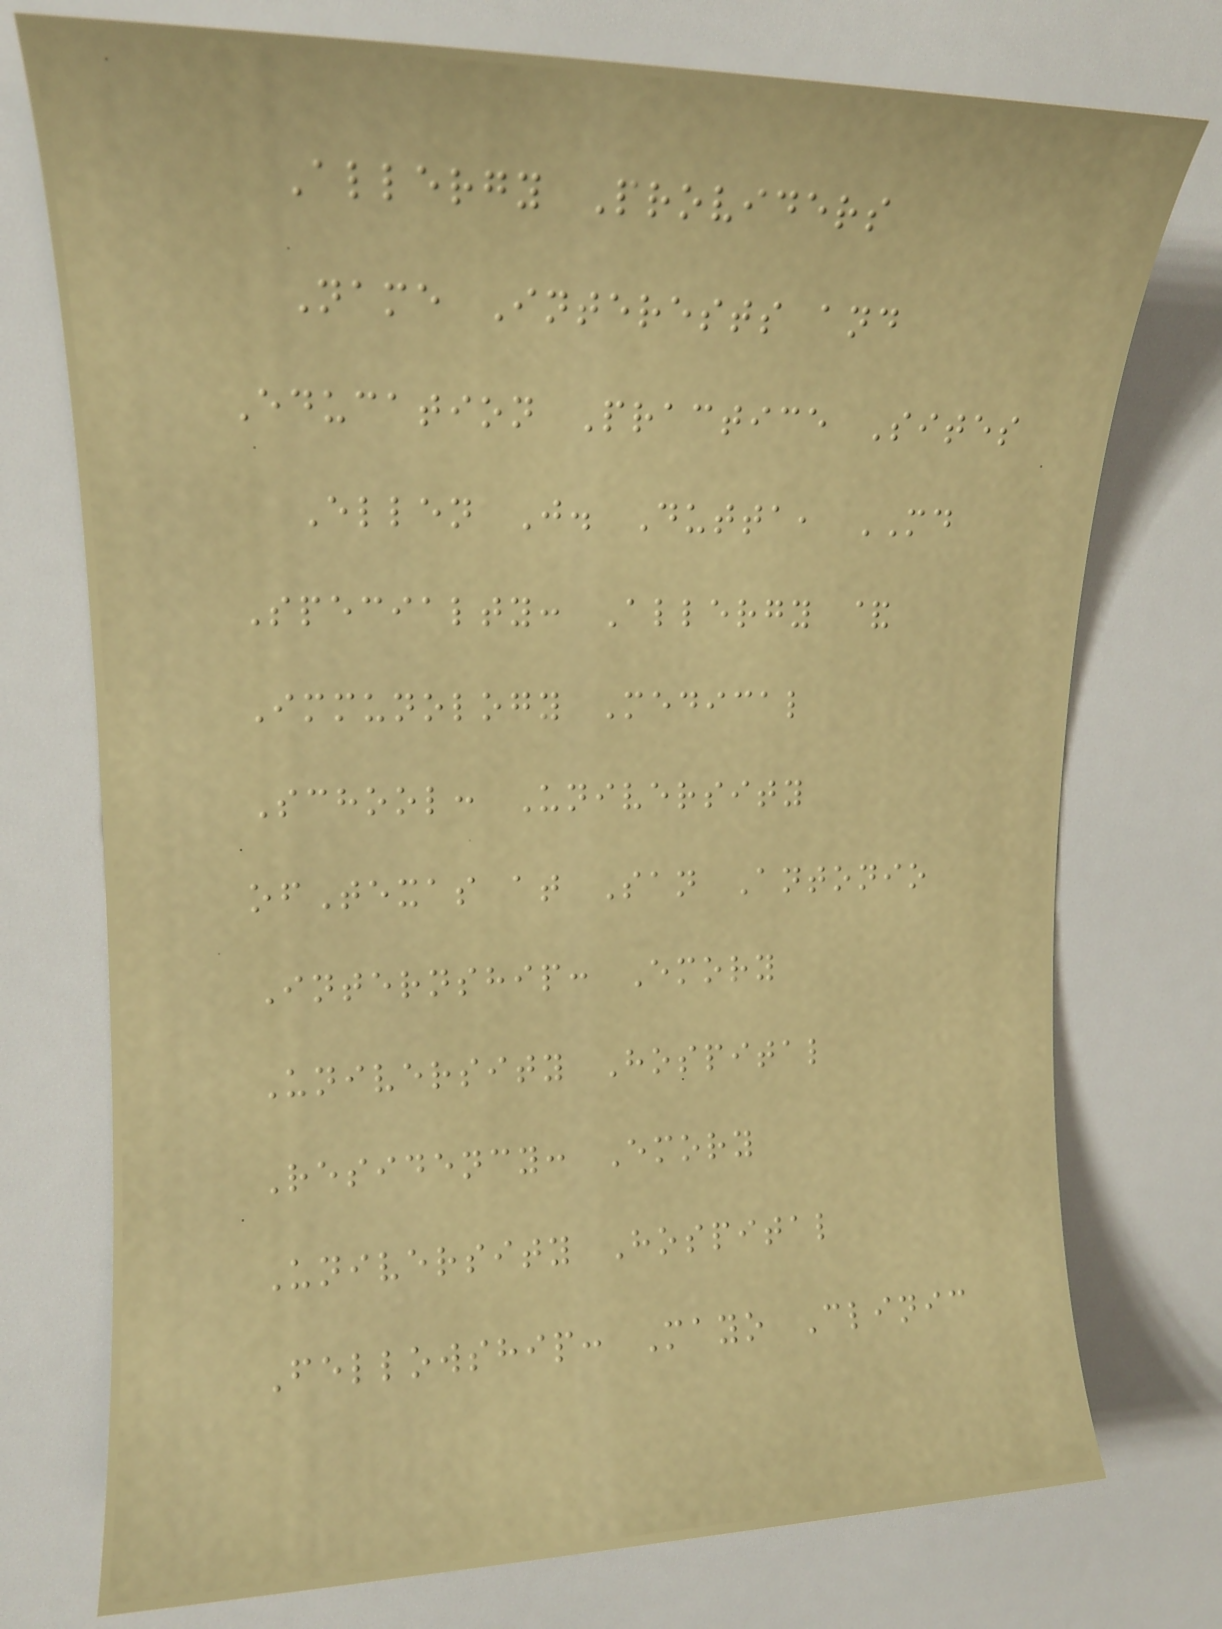Allergy Providers
Name Interests and
Education Practice Sites
Ellen J. Dutta, MD
Specialty: Allergy &
Immunology Medical
School: University
ofTexas at San Antonio
Internship: Emory
University Hospital
Residency: Emory
University Hospital
Fellowship: Mayo Clinic
